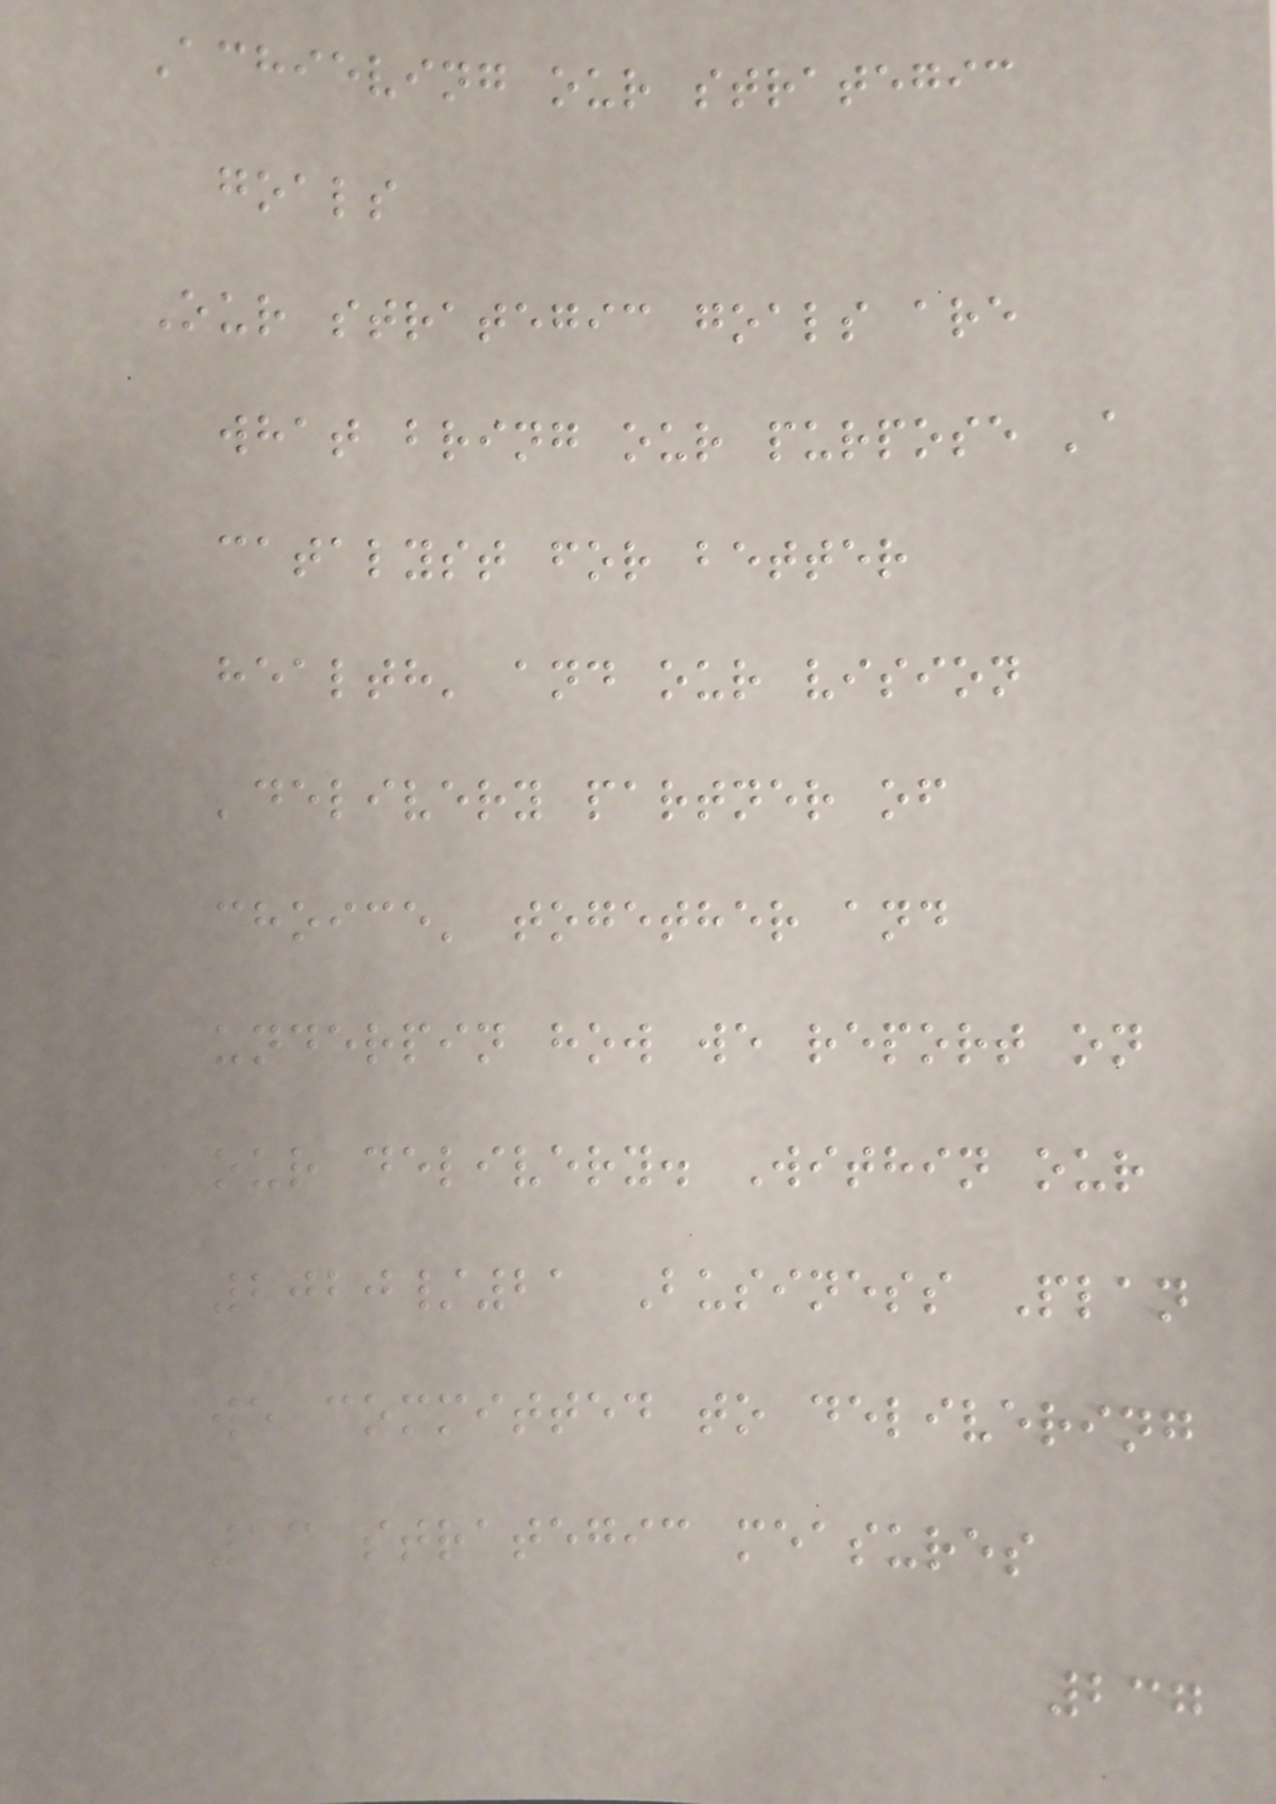Achieving our strategic
goals
Our strategic goals are
what bring our purpose 'a
catalyst for better
health' and our vision
'delivery partner of
choice' together and
underpin how we report on
our delivery. Within our
2020/21 Business Plan
we committed to delivering
13 strategic measures
237
